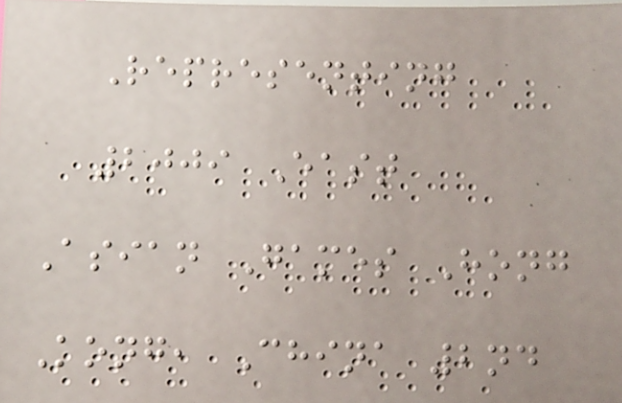Representing
2009 East
Asian Games Hong
Kong, China 2nd
